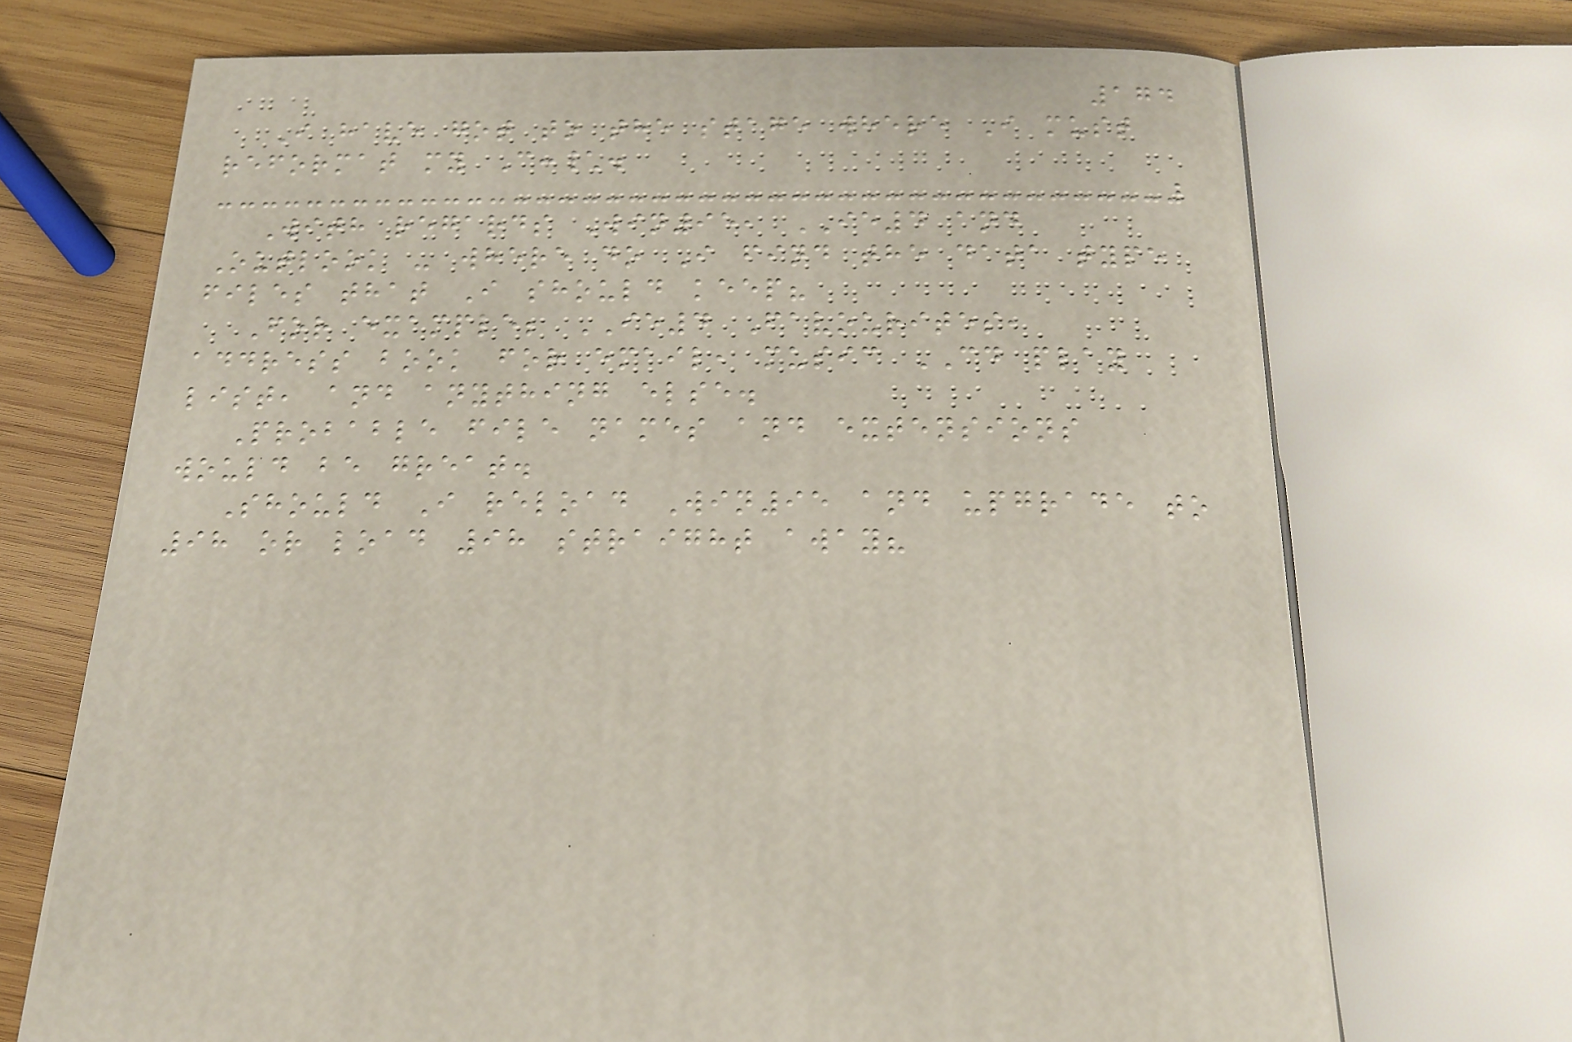174
I have got to the stage where I must
reformat my C:\.
With regards Win95, IE4 and
Outlook - where do I find the data type
files that I should keep?
For example; IE4 Favourites,
address book for email, music CD play
list, and anything else.
Probable file names and extensions
would be great.
Should I reload Win95 and upgrade to
98 or load 98 straight away?
